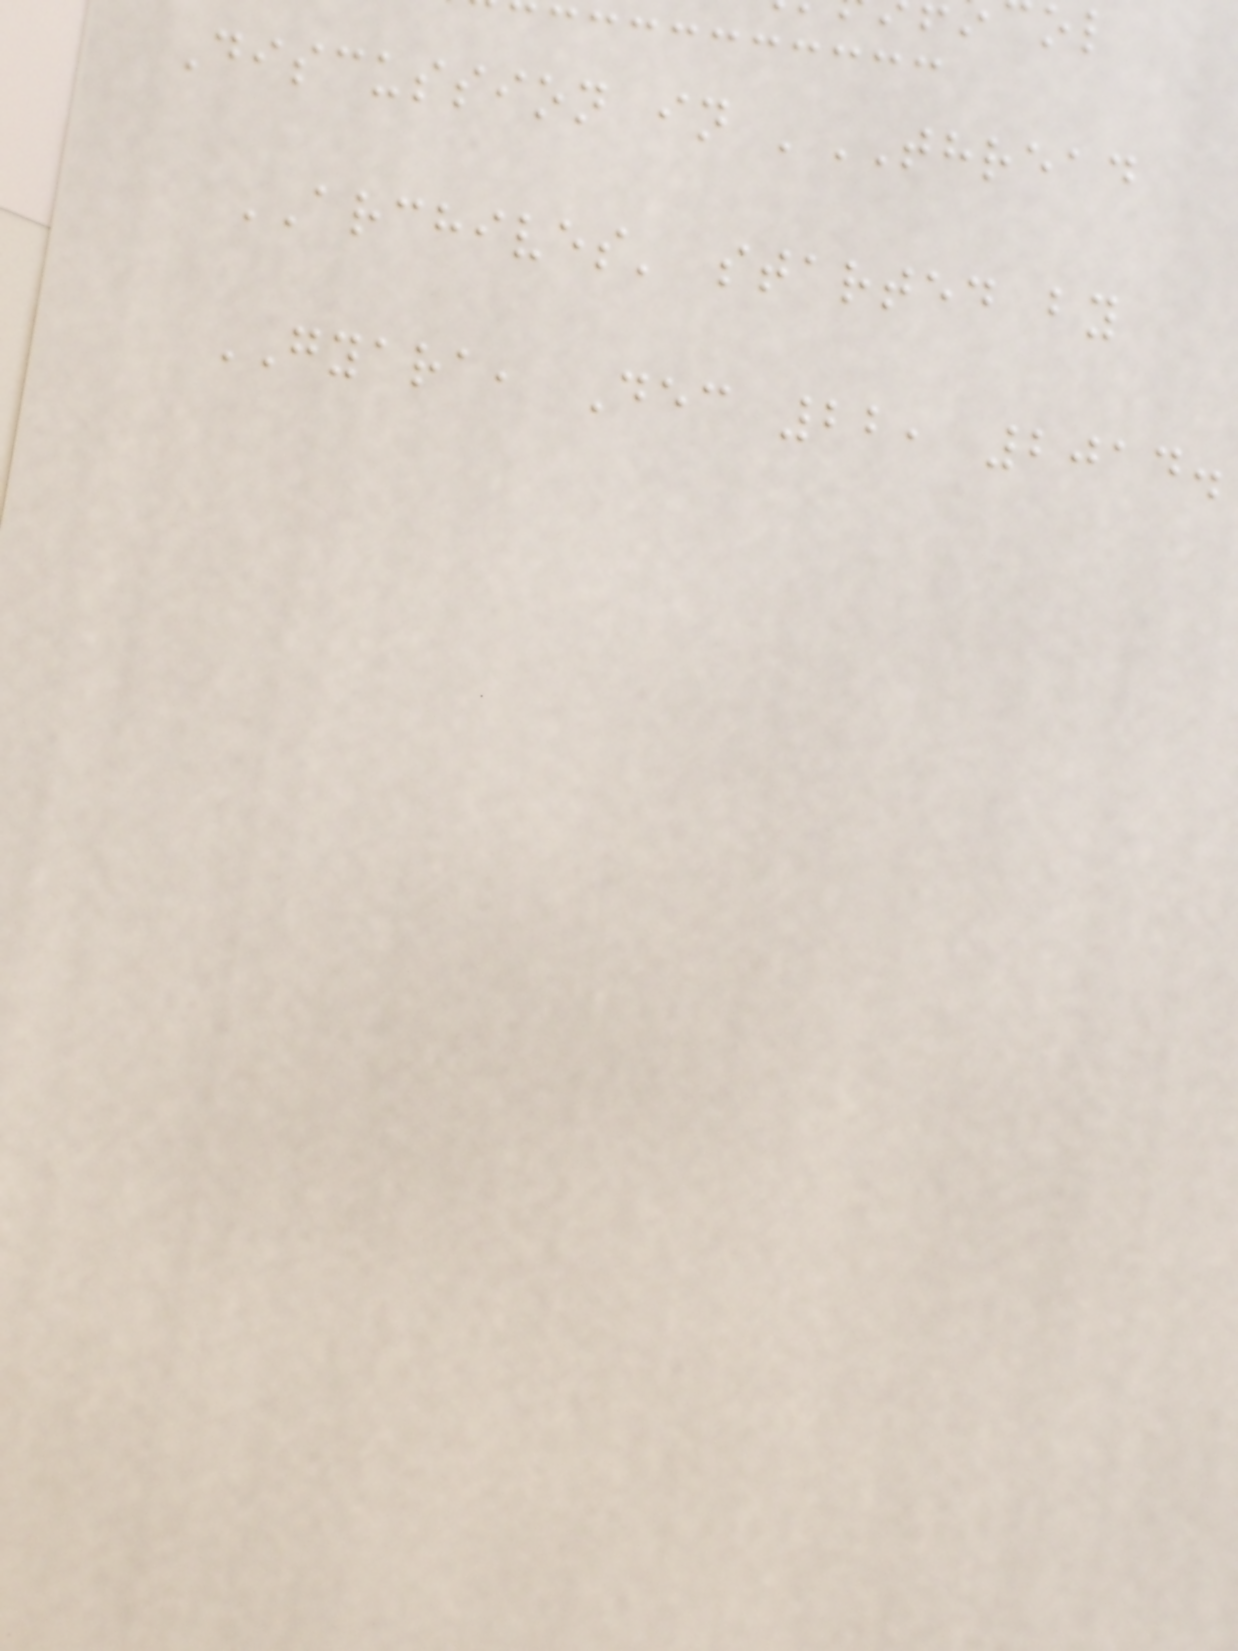Discussion in 'THREAD
ARCHIVES' started by
GYARA, Dec 22, 2014.
